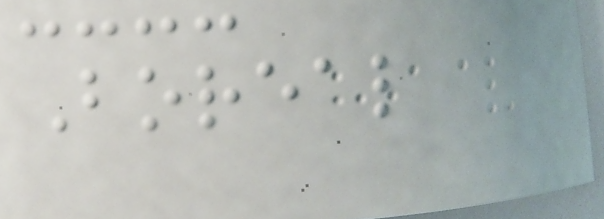Boreal
